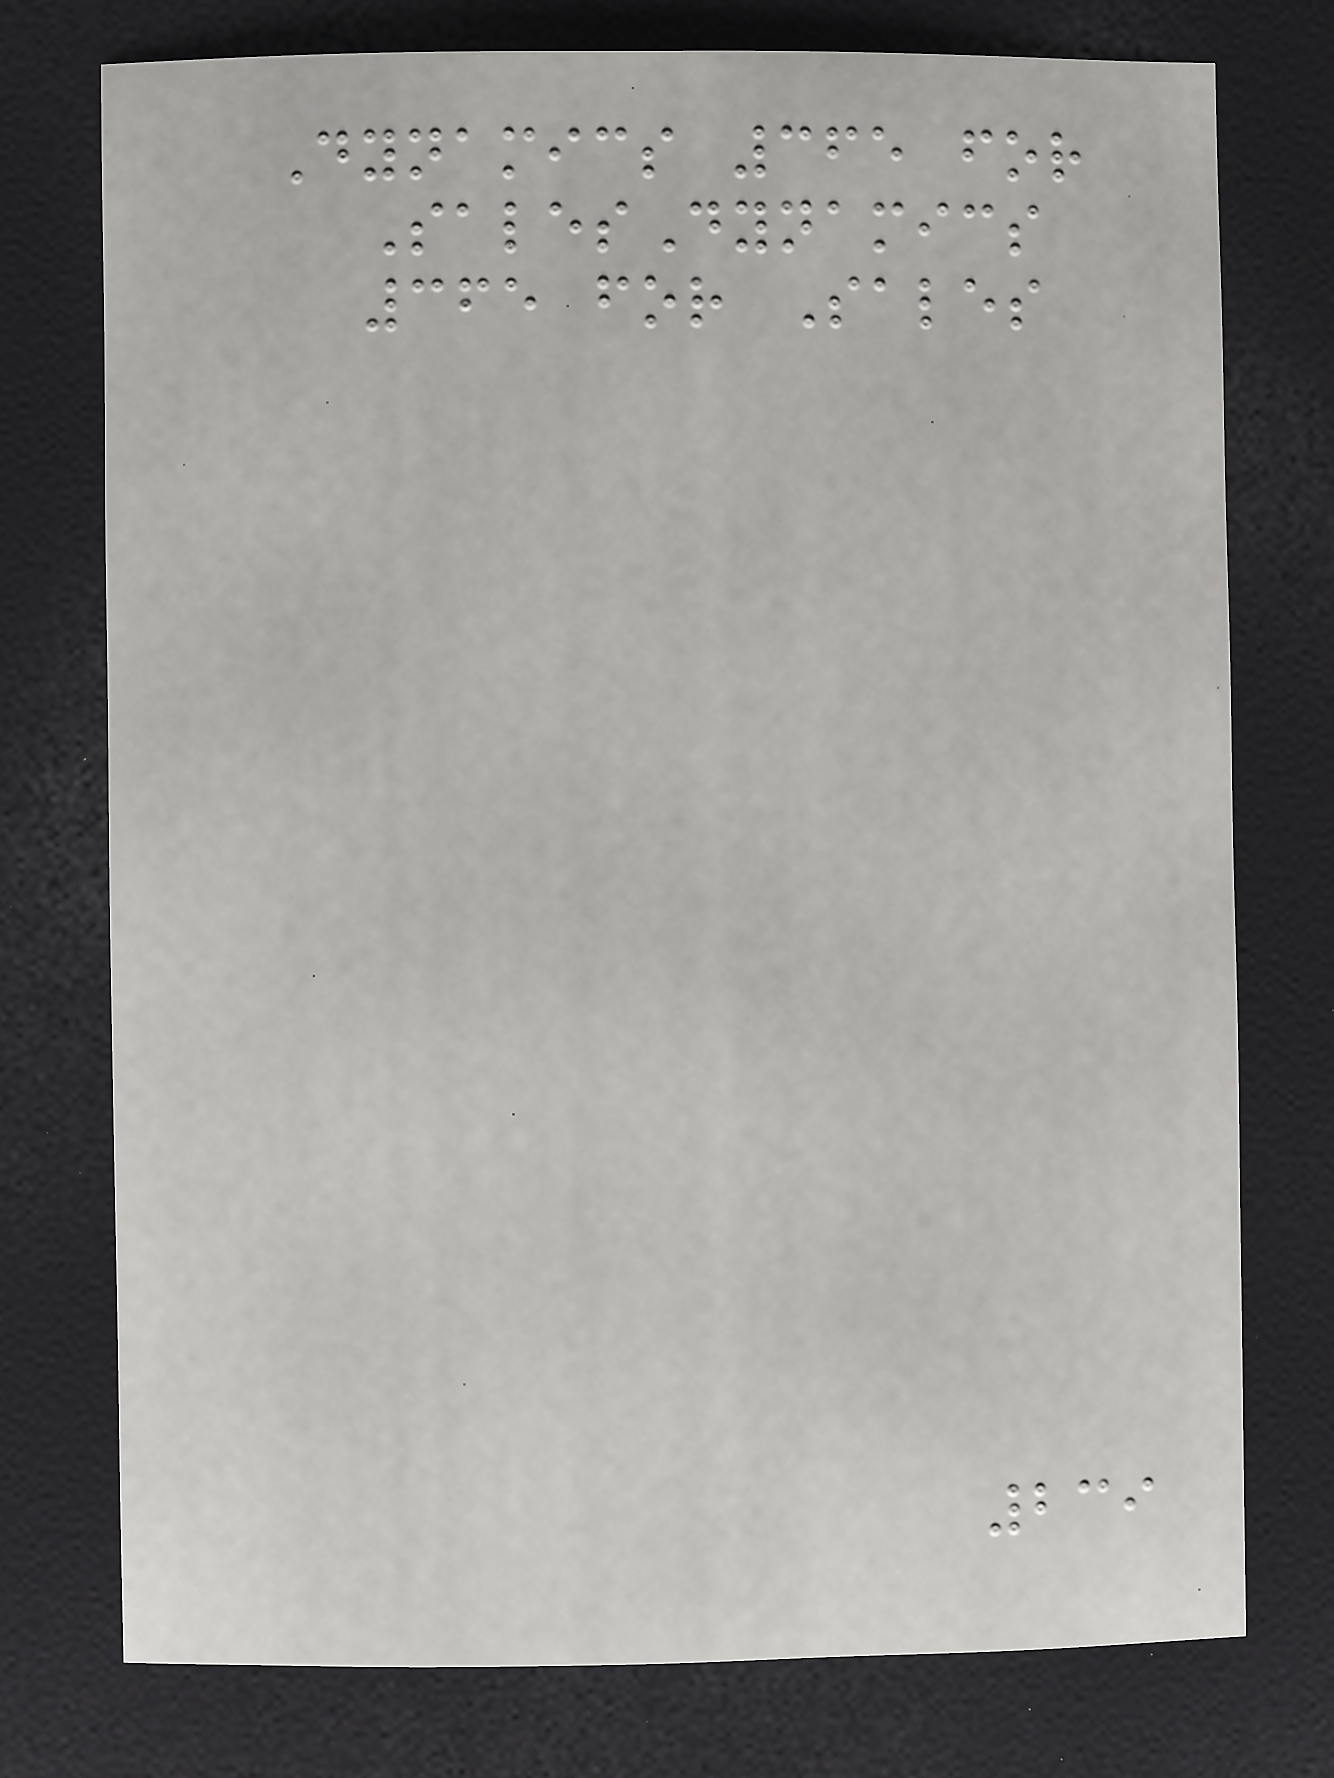Dynamics 365 for
SalesDynamics
365 for Sales
239
